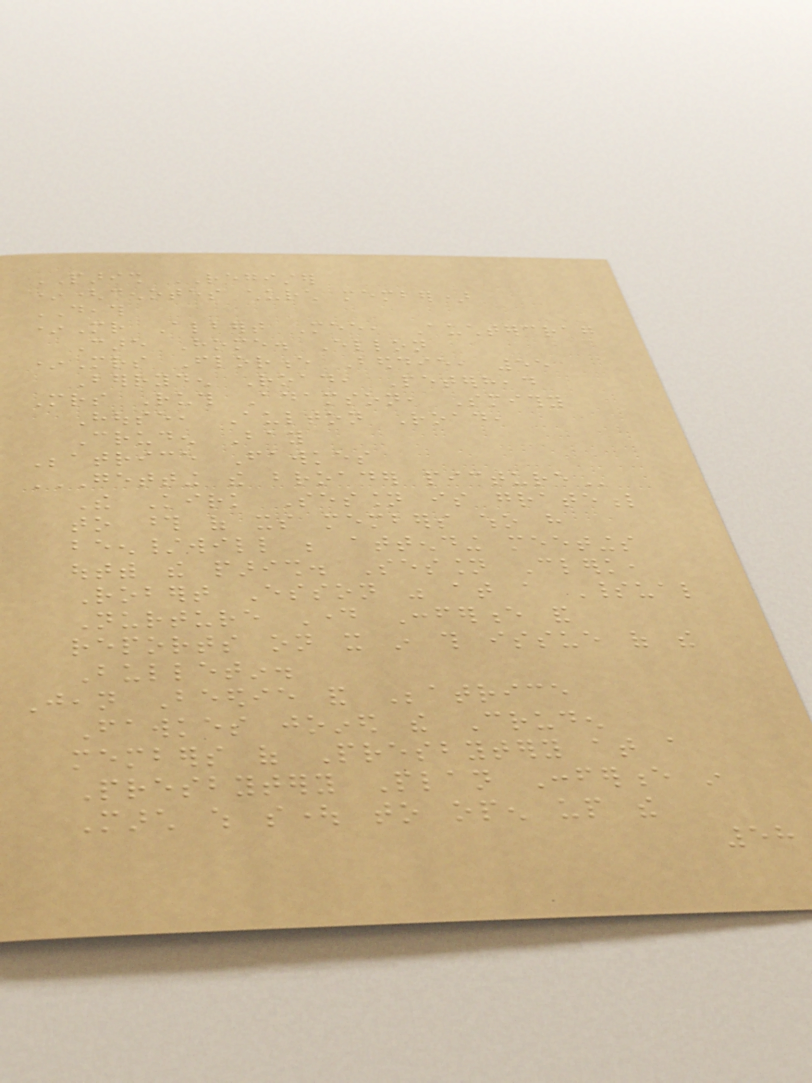PARISH REGISTER
*(denotes church member)
DEATH
*Mr Albert Mee, Auchtercrag
Care Home. Ellon
*Mrs Florence Beddie, 55
Berryden Road, Peterhead
Mrs Ruth Adamson, Smithy
House, Aulton Road,
Cruden Bay
Beatrice Fawkes
GETTING THE BROADER PICTURE
The Kirk Session is grateful
to those of its members who have
been/will be attending meetings
outwith the parish. Session Clerk,
Robert Esson was at a Spiritual
Nurture Day Conference and
reports on it in this issue of the
Bulletin.
Jean Beedie and Beatrice
Fawkes joined the Cruden
members of Presbytery at a
Presbytery Plan Conference in
March which sought to open up the
58
